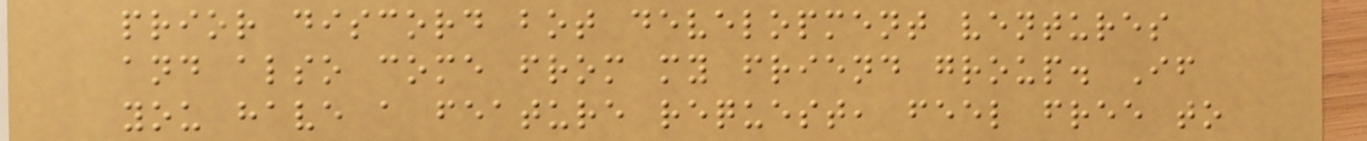prior discord bot development ventures
and also come from my friend group. If
you have a feature request, feel free to
